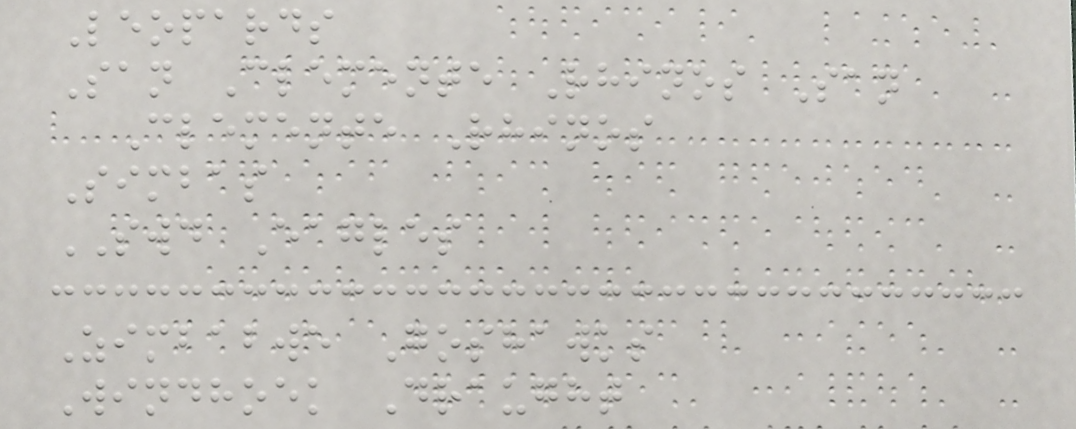Leopards
San Clemente Rhinos San
Clemente Rhinos
Simbas
SWD Eagles
Zimbabwe Goshawks
Windhoek Draught
